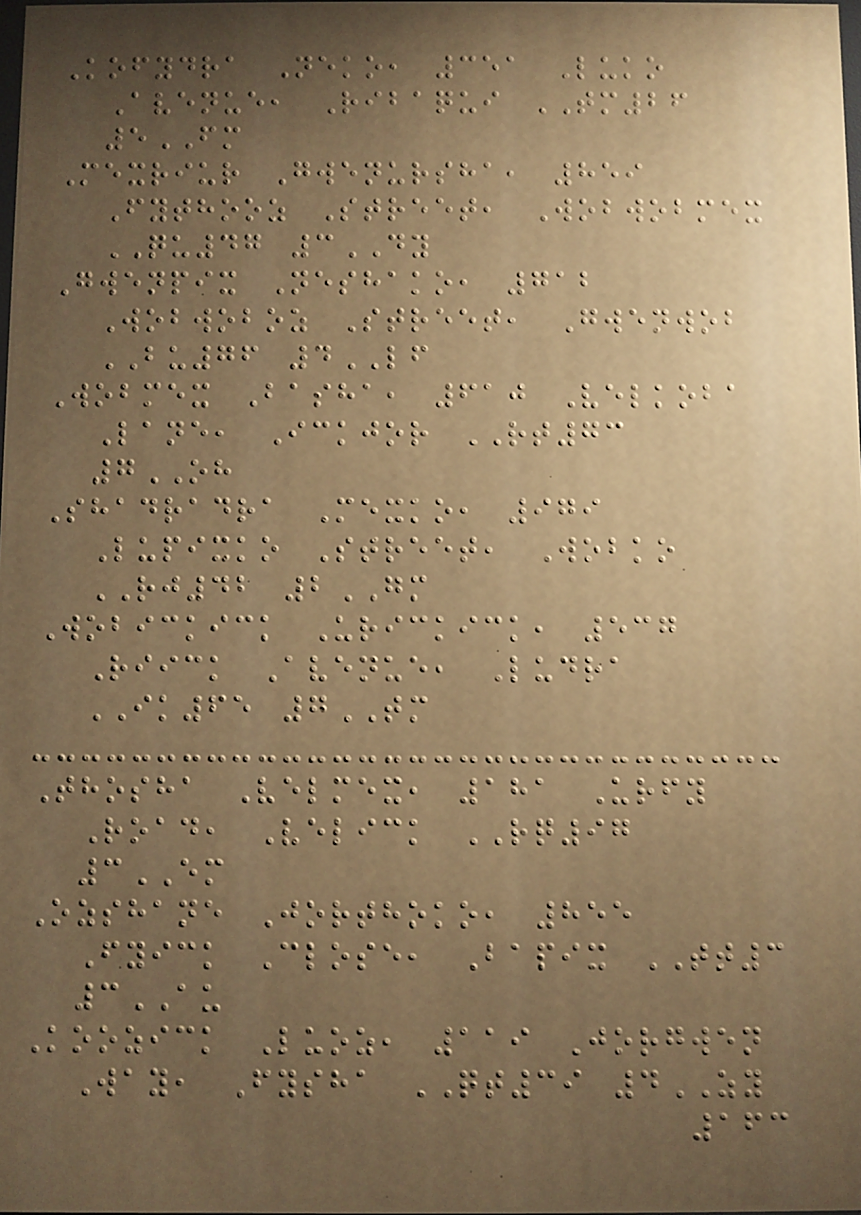Kofydra Neko, 351 Luko
Avenue, Ribaqui TM26
5FM
Mexriur Gwenursha, 859
Fythooz Street, Wobwobmex
QU47 3DY
Gwenpix Neshako, 712
Wobwoboz Street, Gwenwob
BU76 4LF
Wobmex Basha, 610 Velkoba
Lane, Ickjor RT73
7OH
Shadradra Mexko, 979
Lupixko Street, Wobko
RJ42 2GM
Wobickick Urickick, 537
Riick Avenue, Ludra
IK65 7TM
Thosha Velmex, 181 Urfy
Road, Velick RQ97
3EM
Ozshane Jorthoko, 855
Fyick Close, Bapix TT3
3AU
Koozick Luoz, 119 Jorgwen
Way, Fysha QT39 4ZY
163
